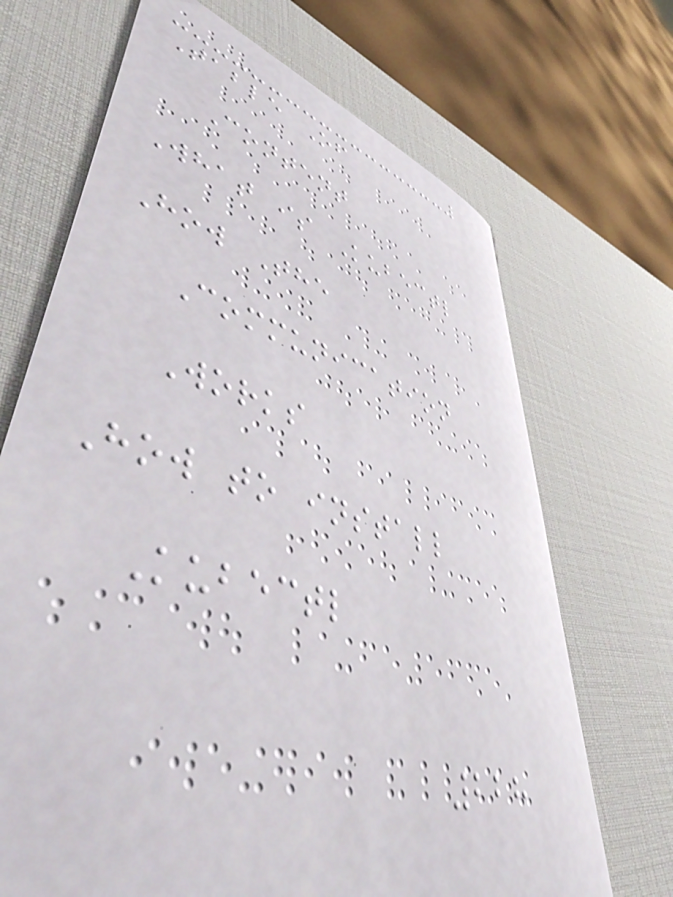Table Of
Content
What is Kubectl
How The
Communication
Works
How to install
Kubectl
228
